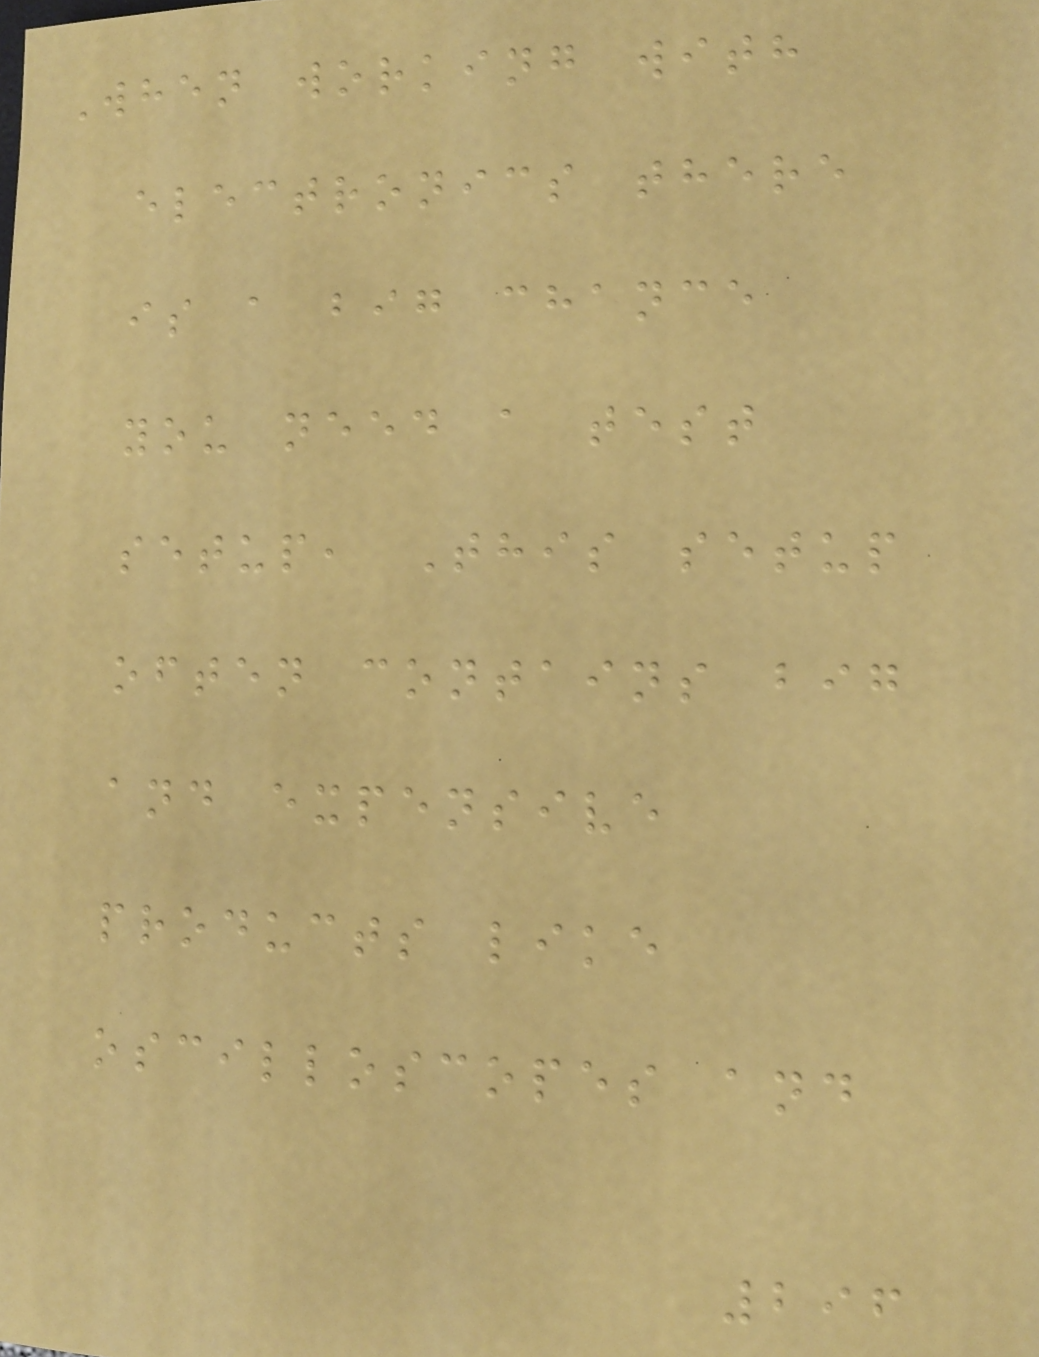When working with
electronics there
is a big chance
you need a test
setup, This setup
often contains big
and expensive
products like
oscilloscopes and
296
